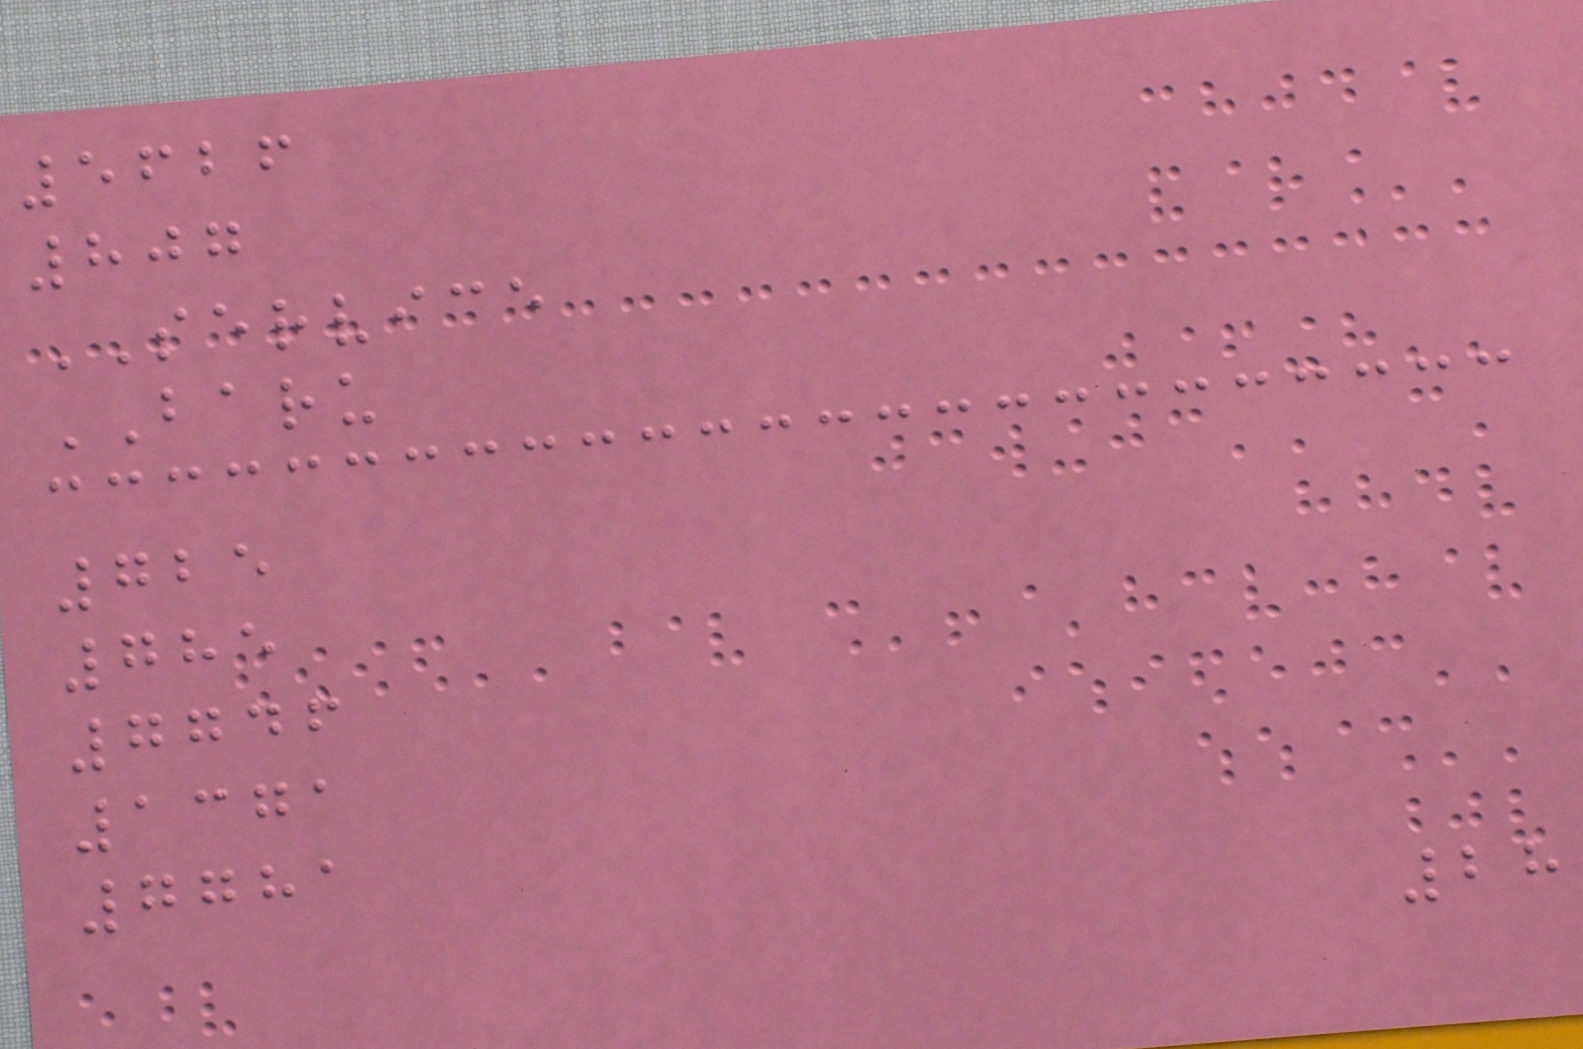5626
807
SERVICE
BARU
725
785
7746
1371
7781
28
